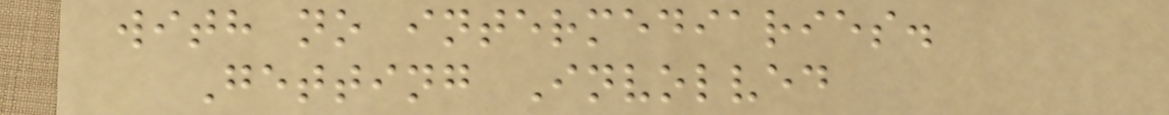with no intermediaries.
Getting Involved
